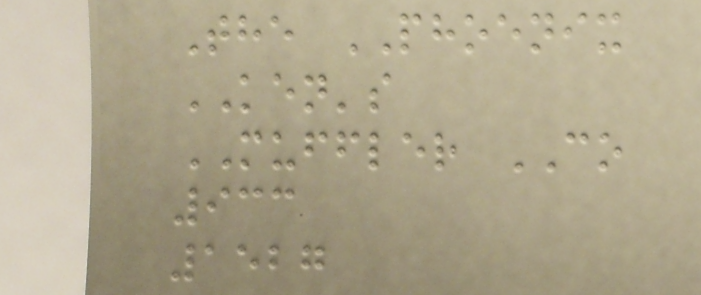The PHOENIX
KEN's
MUFFLER CO
933
1527
